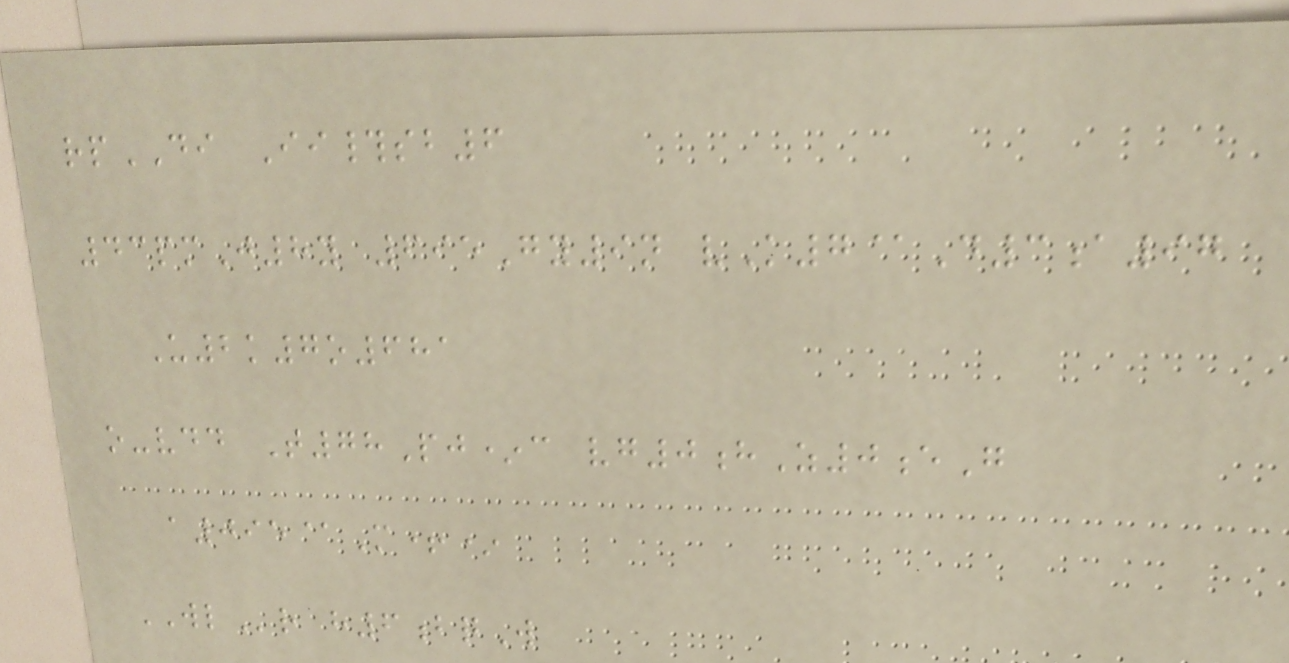rpDI Ii#sb6
43pmJ8y 695Gy9n vK7@D3a97
U2k7o681
o-vdd T78Pj*c vg0hZ0eG
a095@M+*
WLr h6bqW
